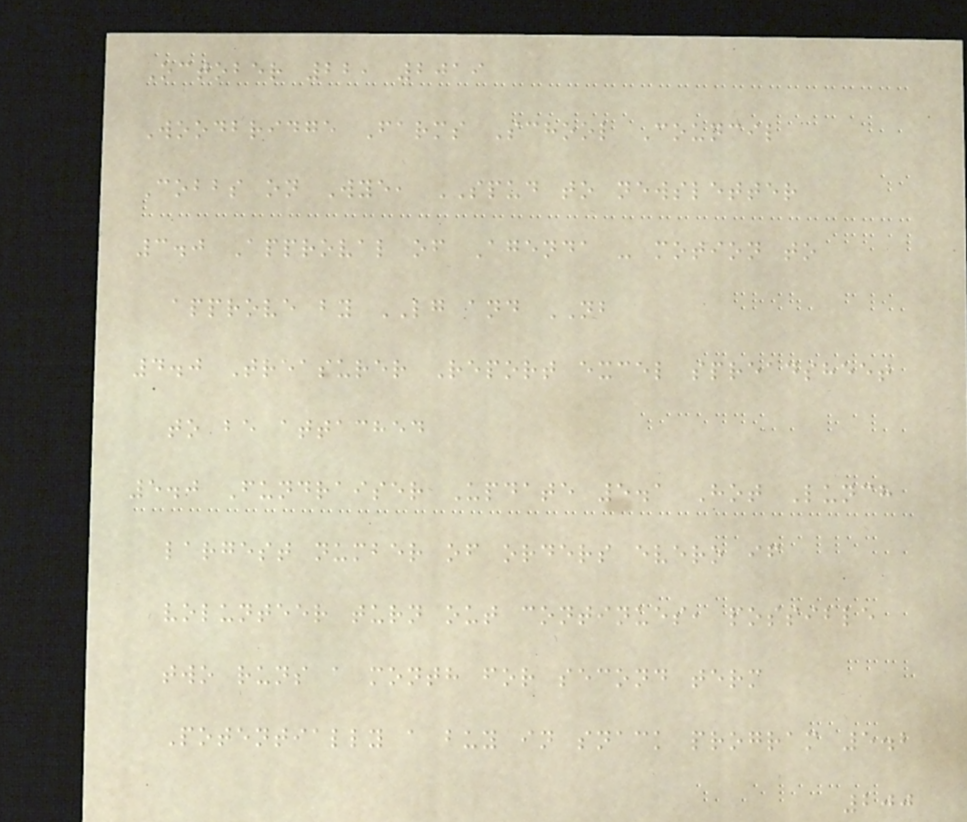October 22, 2019
Woodbridge Farms School Council
Cobbs on Wye, SPUD to newsletter
3.0 Approval of Agenda - motion to
approve by LG and NB
4.0 Treasurer Report excel spreadsheet
to be attached
5.0 Fundraiser Update 5.1 Hot Lunch
largest number of orders evero if
volunteer turn out continues, possible
two runs a month for second term
Potentially a buy in snack program 5.2
200
